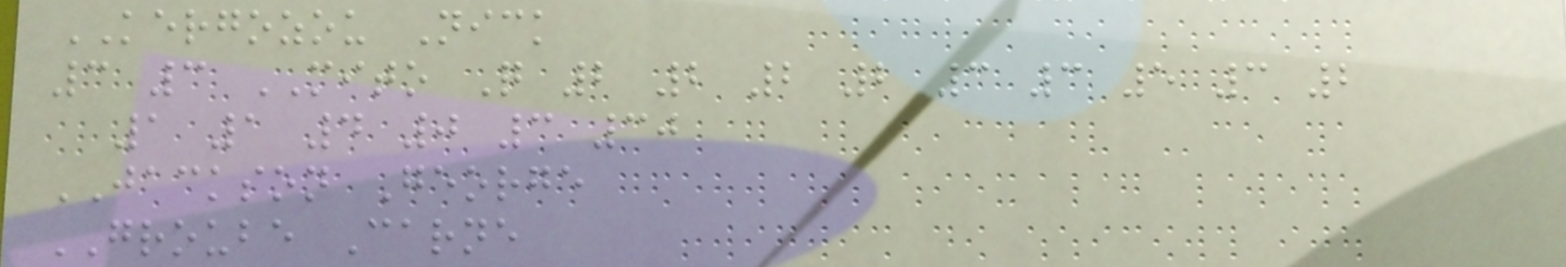KERGOZOU Nick
3 3 MITO Q 2 2 2 2 3 3 5 3 2
1 1 4 0 3 30
JACKSON George
GROUBE Carne
